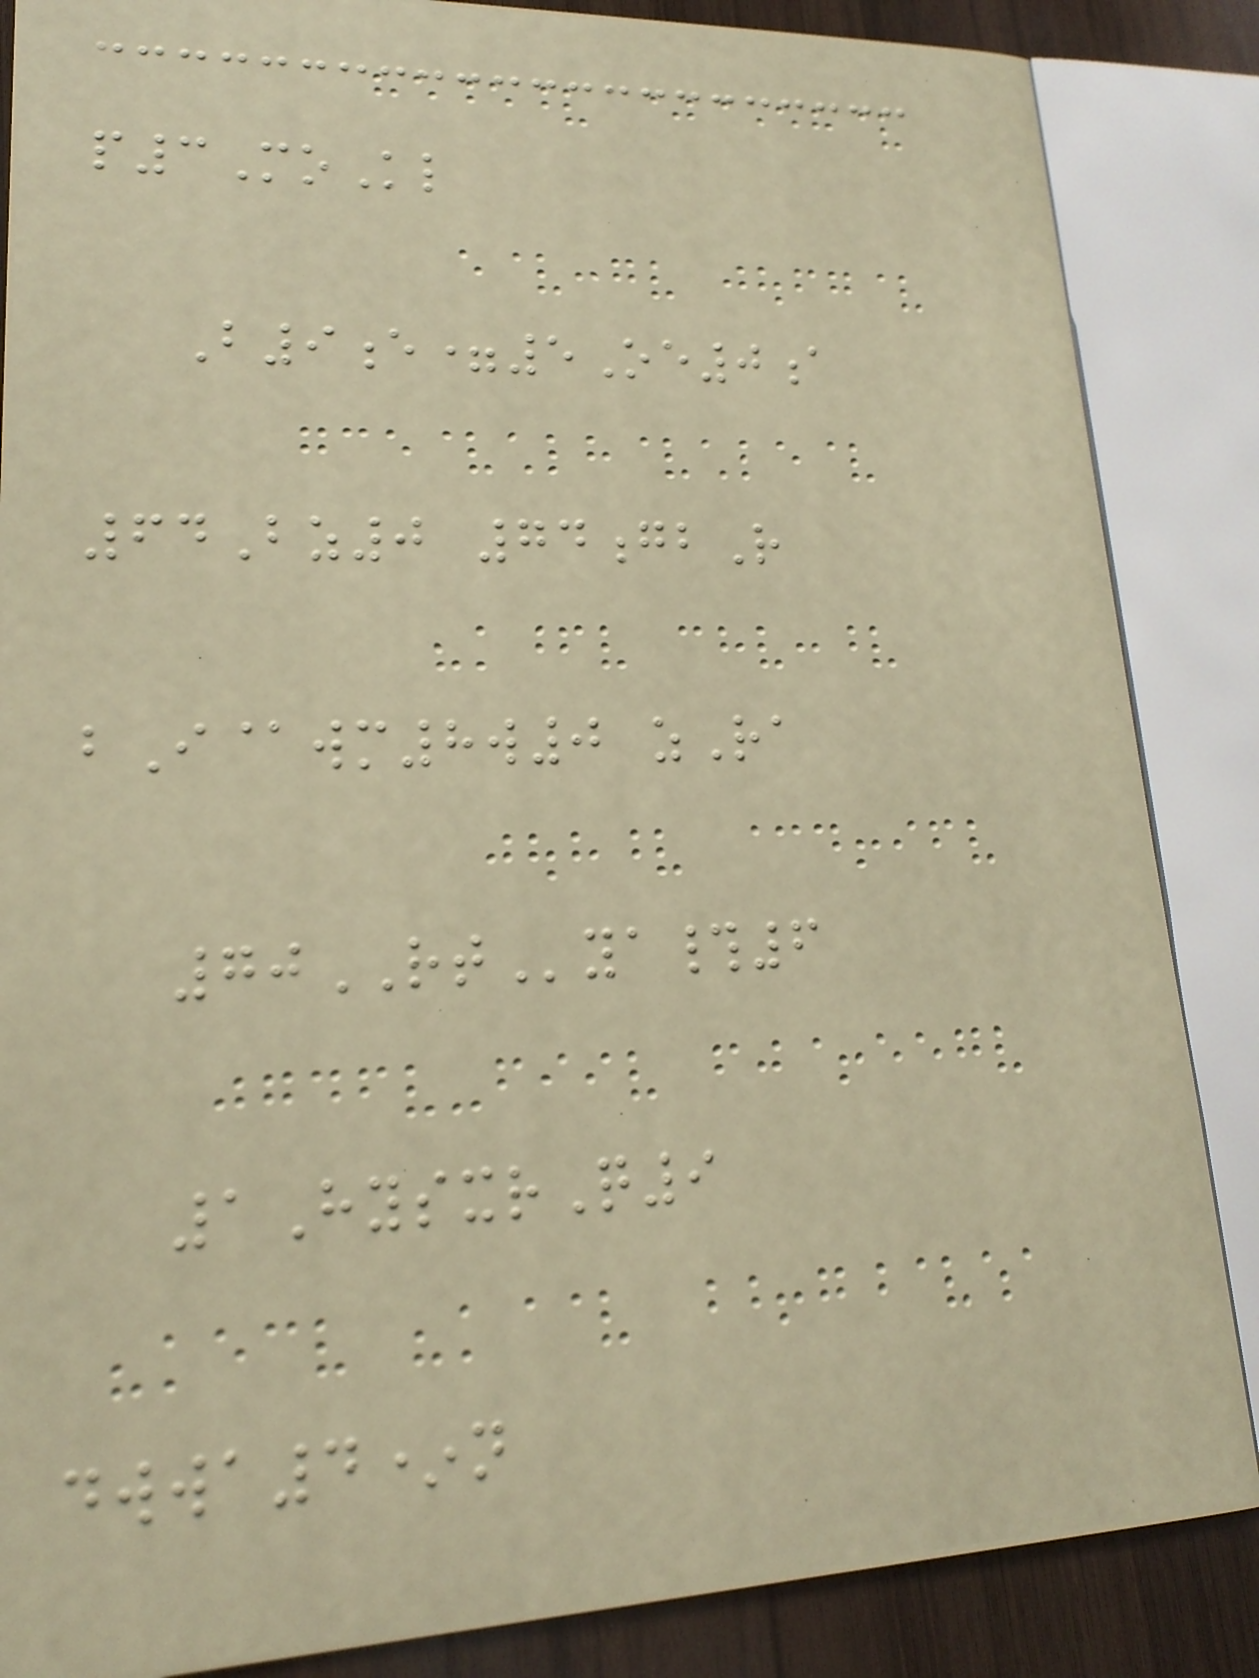p3MoKl
B9e=5Oe0a
64Bz0 74gbR
bI@wm8w0 zRa
70RTya#6
1HysxrQ9
dwwa4*n
